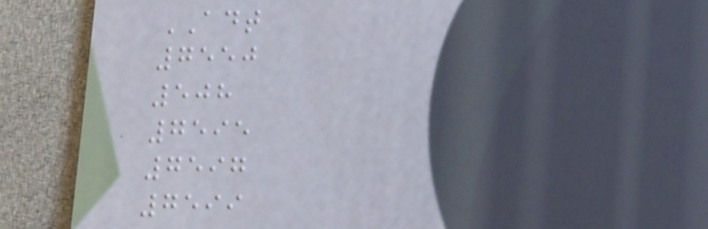ADT
7550
508
7595
7597
7599
